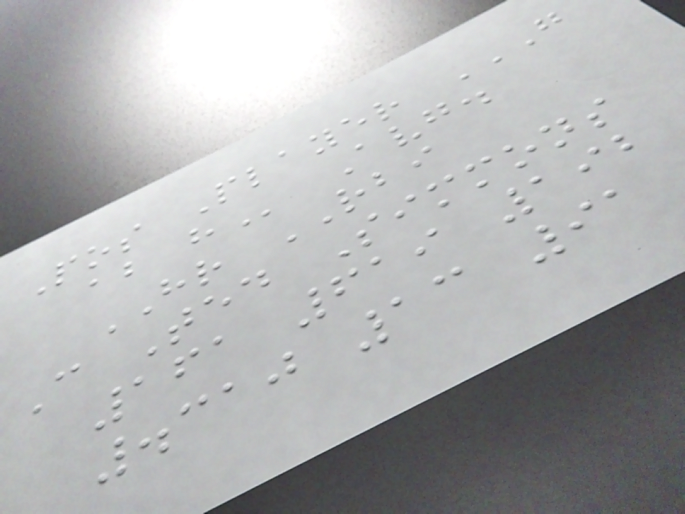Pos Player G
AB H Avg.
HR RBI
C Ted Simmons
161 619 192
.310 13 91
